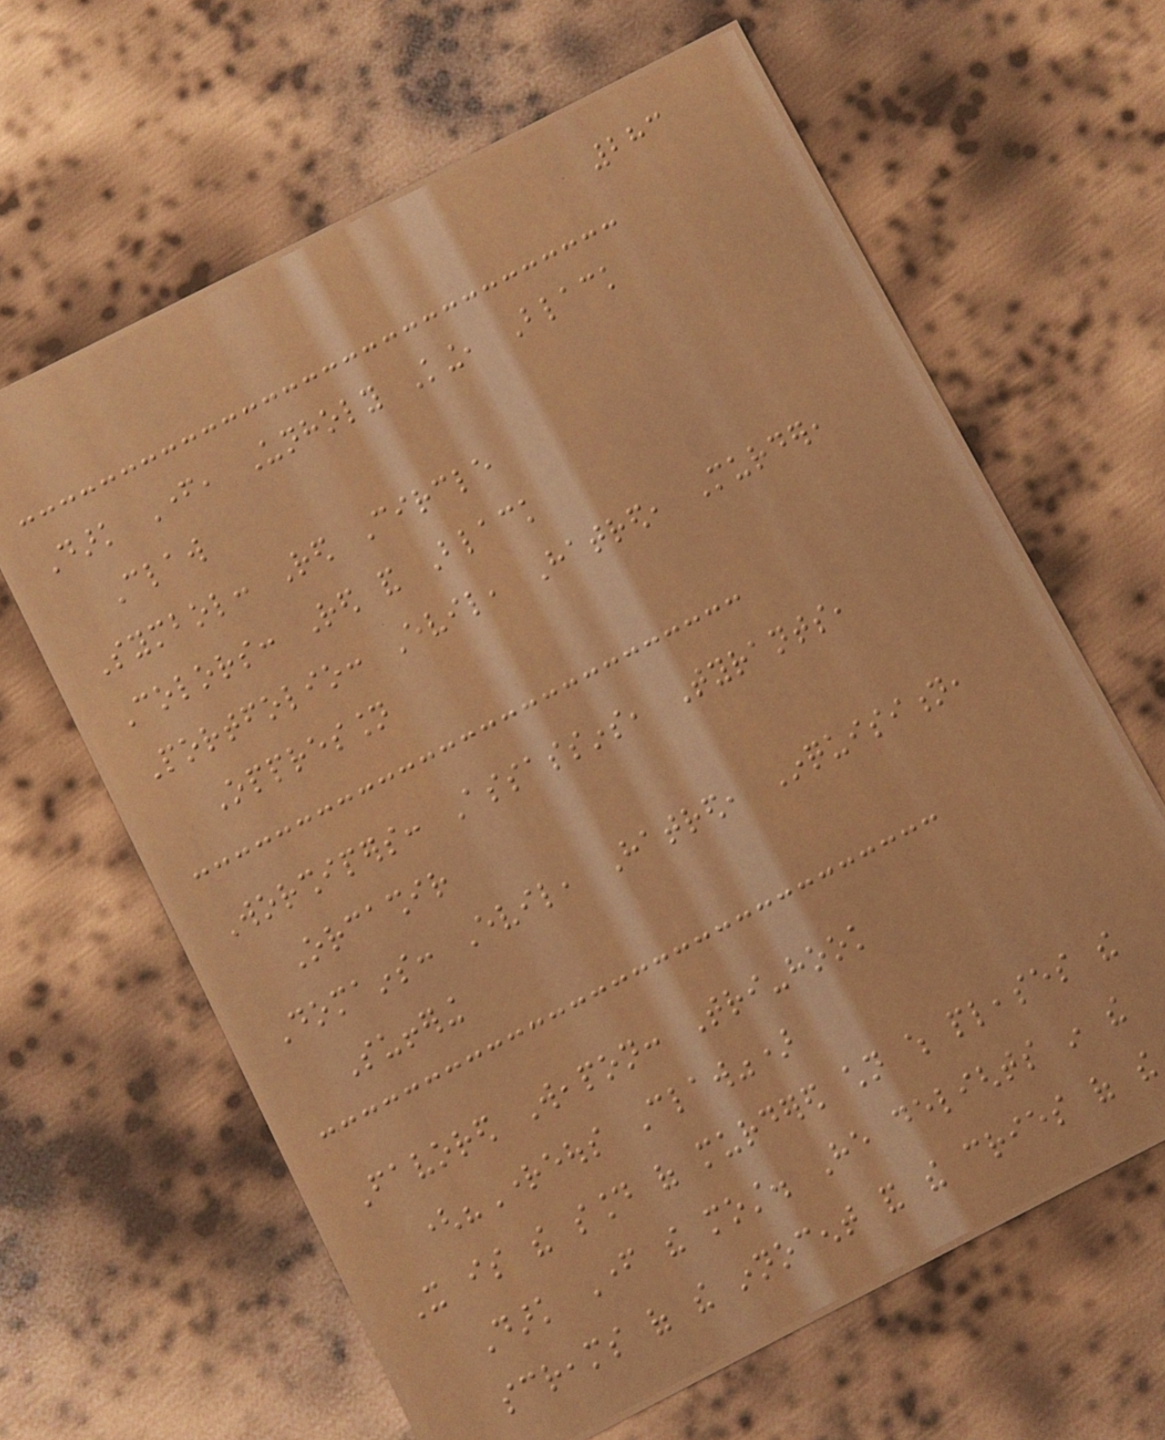283
Dark Father, Unholy King, Black
Claw
Symbol: Red Circle
Colors: Red and Black
Portfolio: Evil, Hatred, Murder,
Oppression
Worshipers: Assassins, Tyrants,
Orcashir
Domains: Evil, Hatred, Inquisition,
Suffering
Favored Weapon: Tri-hook
("Righteous Claw")
It is the sound of murdered children which pleases the
Dark Father the most. He delights in the
screams of the innocent and the cries of the
